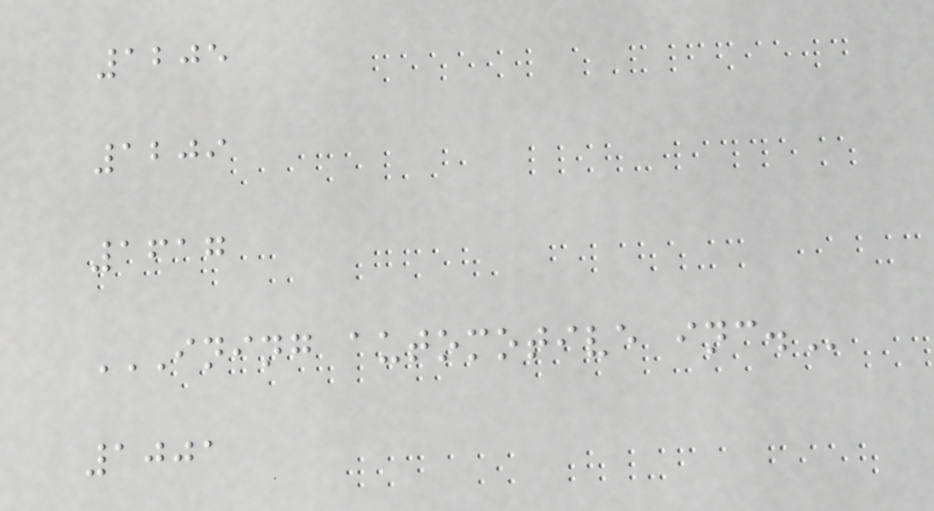1205
1209
1617
INING AUTOMOTIVE INC.
1001
